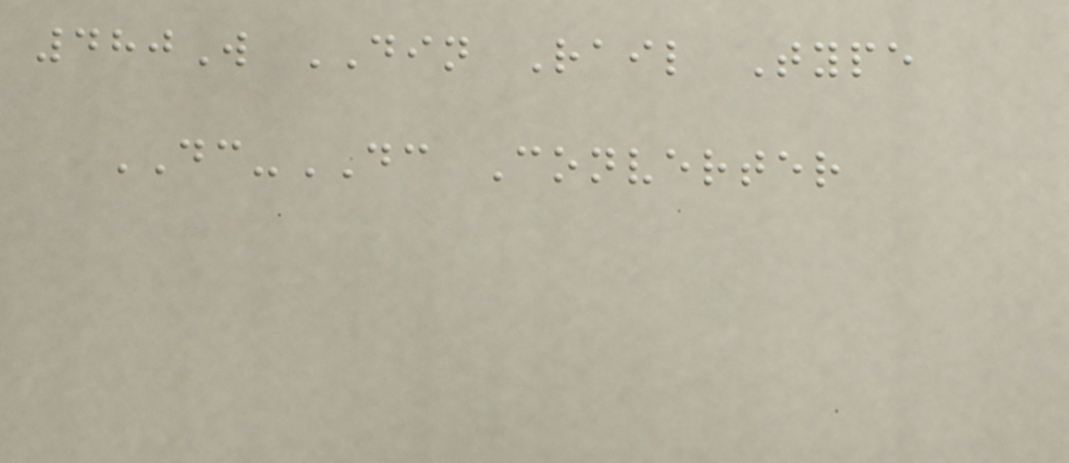480W DIN Rail Type
DC-DC Converter
